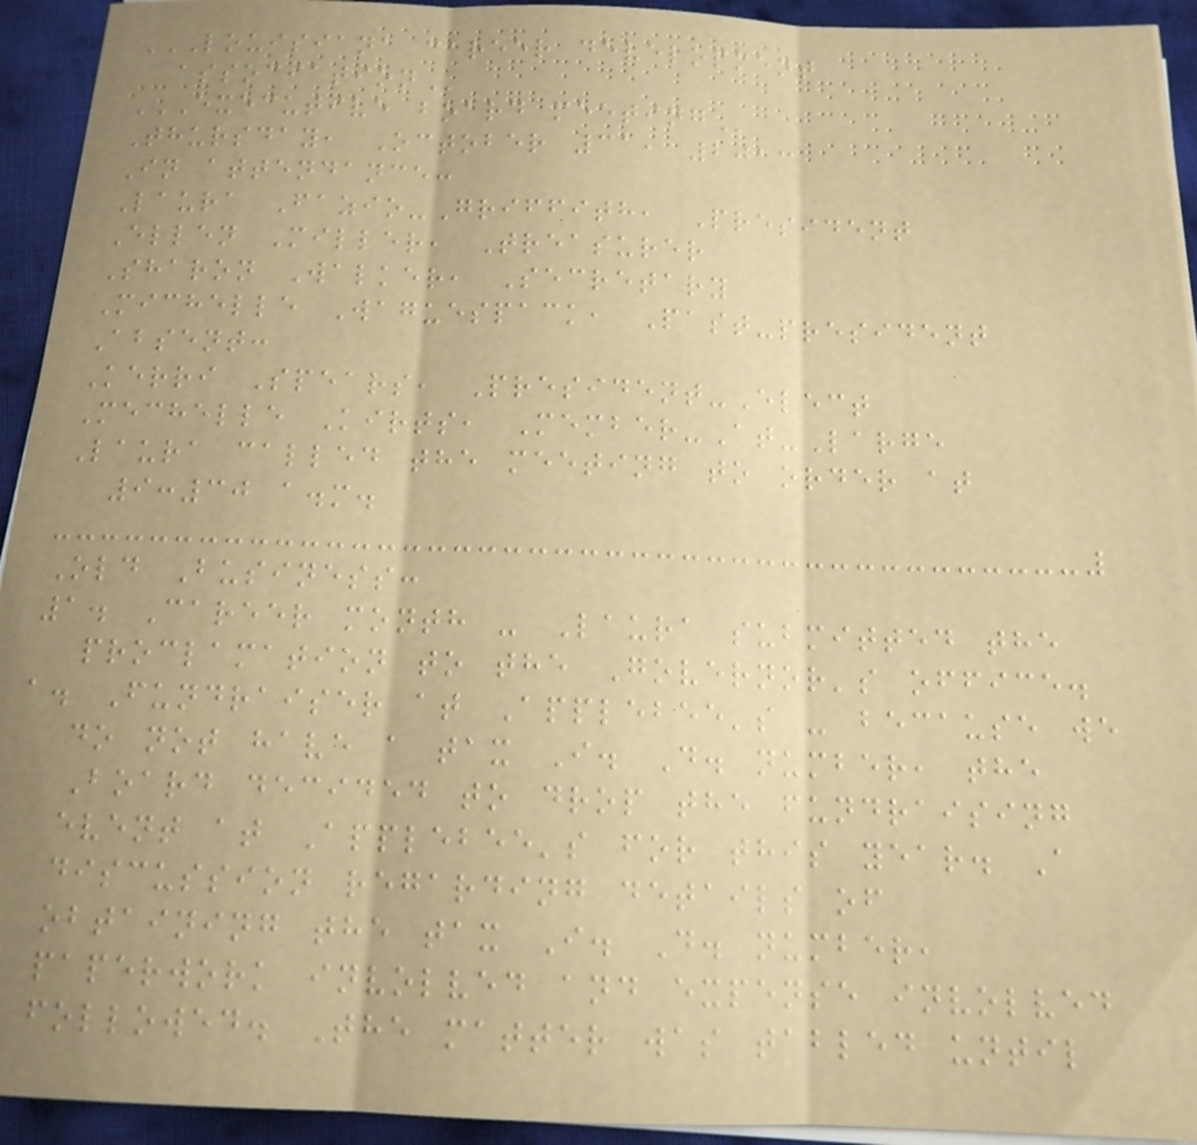LOUISIANA CAREER DEVELOPMENT
ASSOCIATION
EXECUTIVE BOARD MEETING
Thursday, October 31, 2013
In attendance:
Laura Fazio-Griffith, President
Ellen Miller, Treasurer
Sharon Walker, Secretary
Michelle Waguespack, Past-president
Absent:
Kerri Spears, President-Elect
Mechelle Kirts, Member-At-Large
Laura called the meeting to order at
9:30 a.m.
Old Business:
1. Career month - Laura submitted the
proclamation to the Governor's office.
a. Fundraiser at Applebee's - because we
do not have a tax I. D. number, the
Board decided to drop the fundraising
event at Applebee's for this year. A
discussion regarding details of
obtaining the tax I. D. number,
paperwork involved and expense involved
followed. The matter was tabled until
